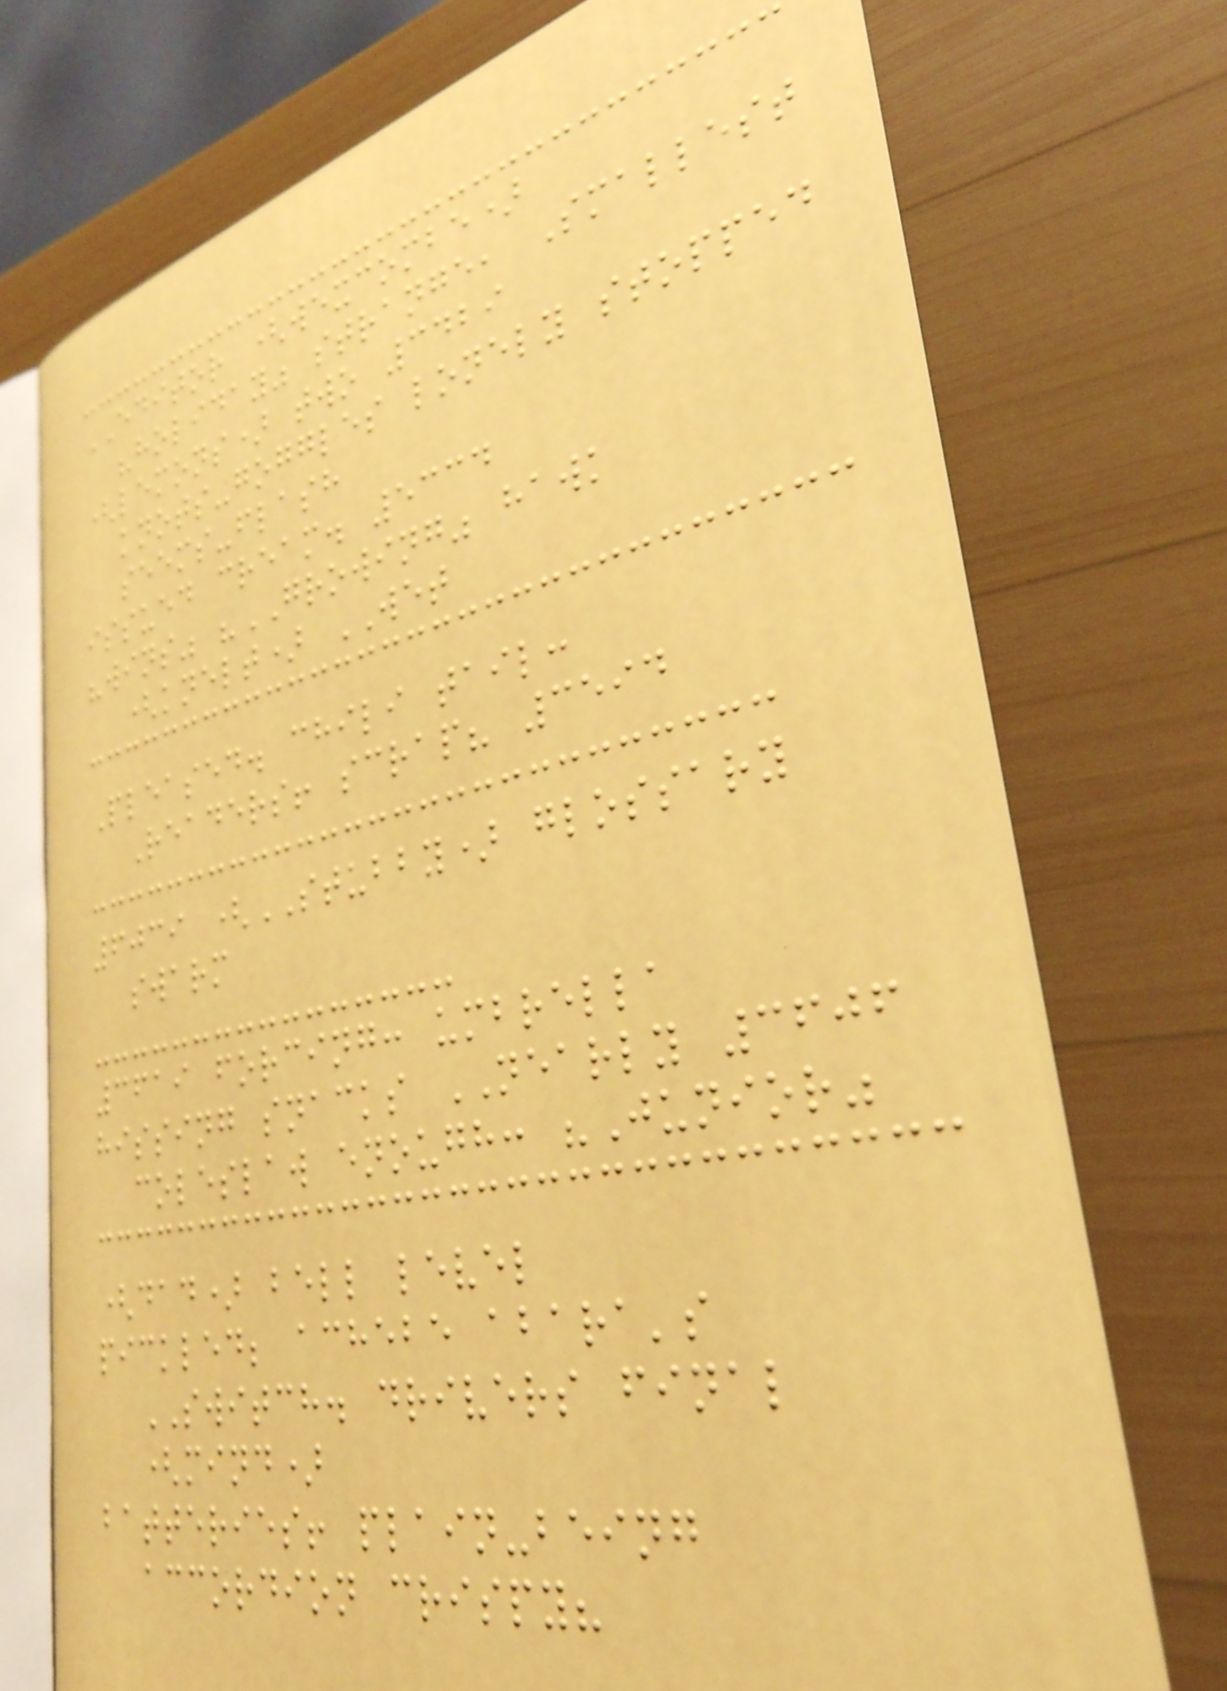EDITOR (wexcombe)
"holiday" strange, Smallest
(lemons) two 3429
knots-goggles lonely stopped
seems-flash
issued cream. 5334
"wins" "GROWING" hawk
(knelt) WET
Pleased. chili tail:
Readers! scrap? 3594
6039 (STUBBY) glossary
swarm
3619 forcing: umbrella
hissing snacks NEARLY 3606
coleslaw enough: "Junior"
(dad) bell level
pickled; achebe abara's
SWITCH. drivers final
(mind)
batteries! plain-being
accordion crispy?
